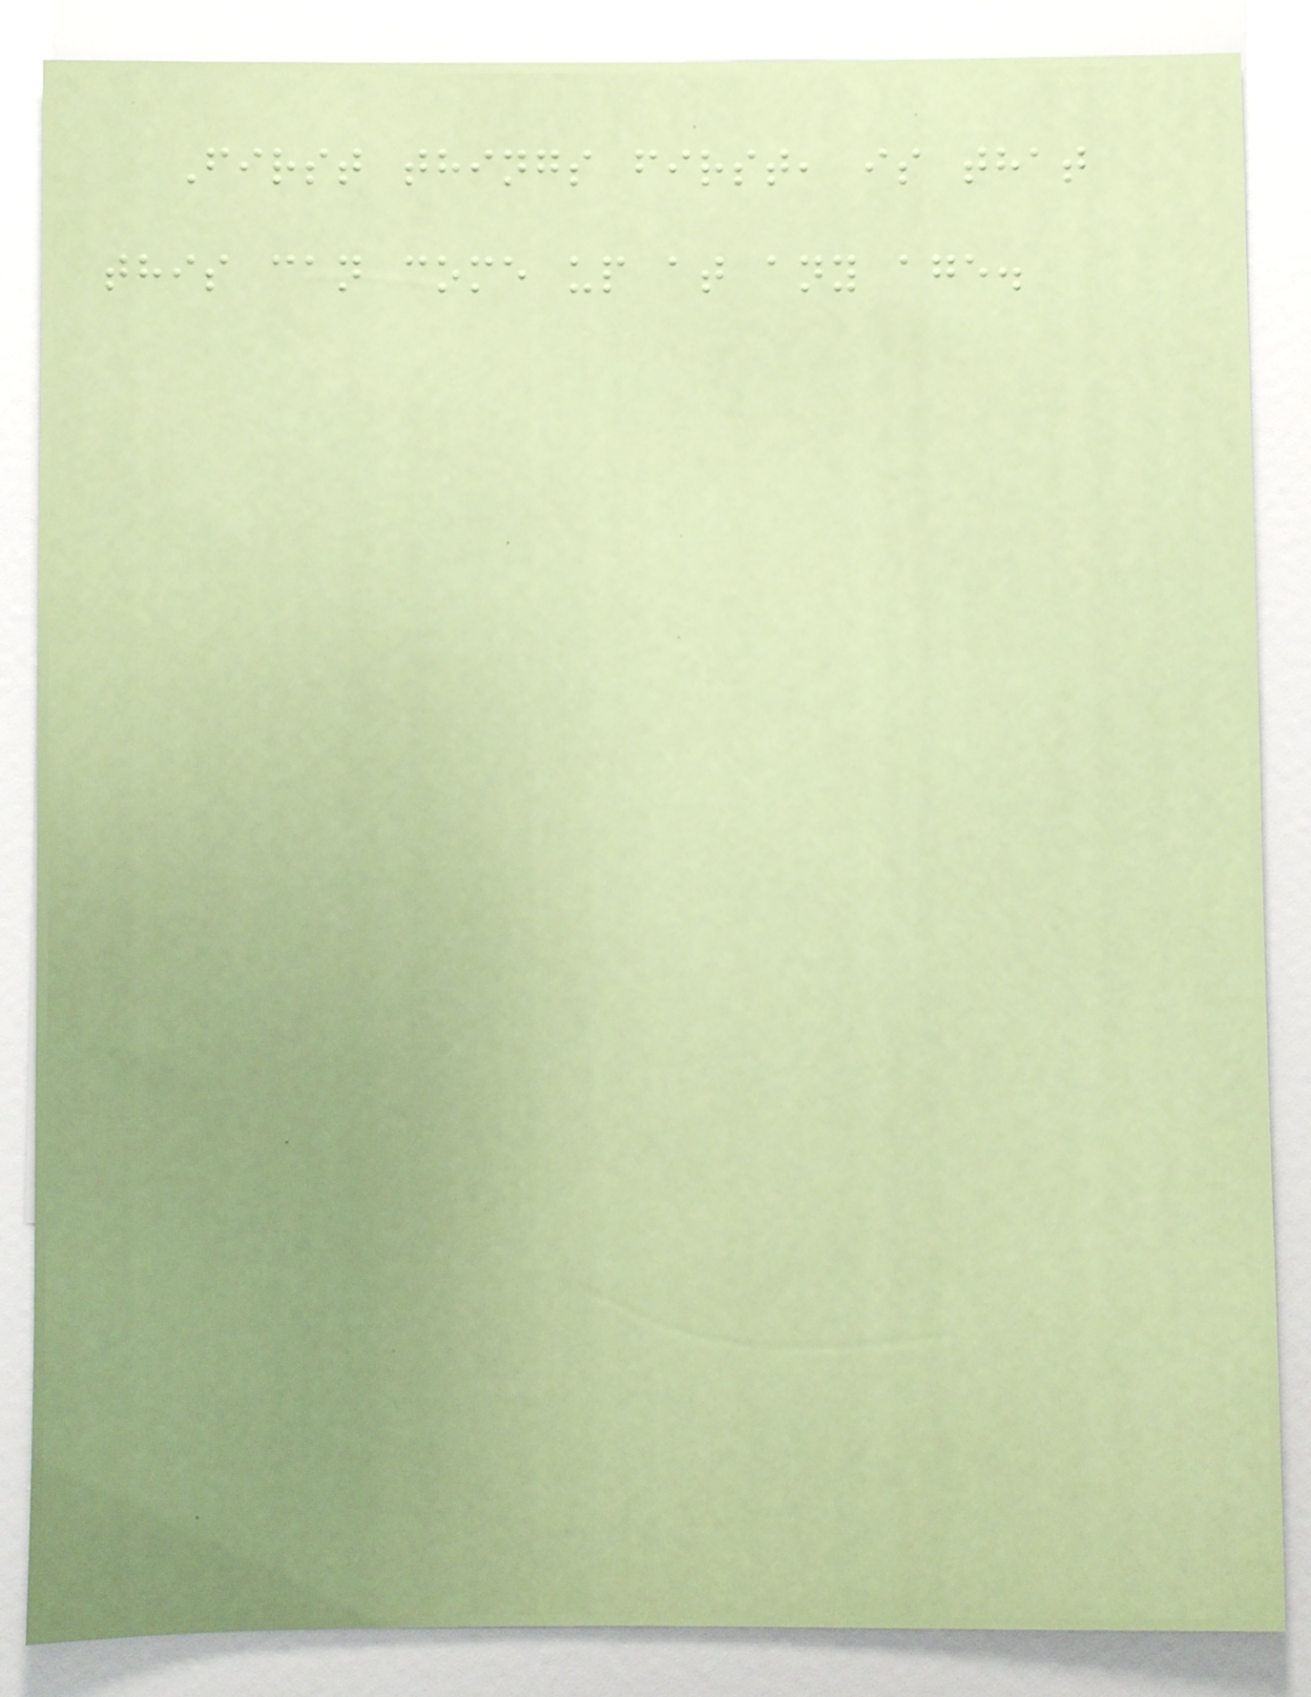First things first, is that
this can come up at any age.
